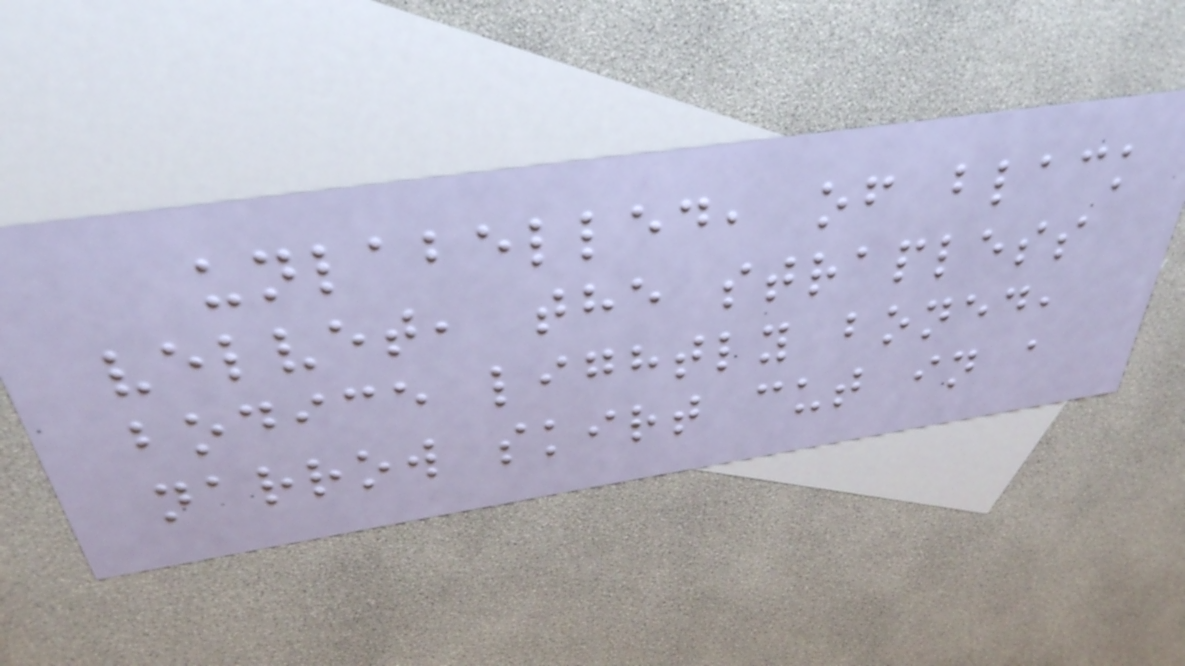unlabelled, of black
velvet, the strapless
bodice lightly boned,
narrow skirt cut in a
